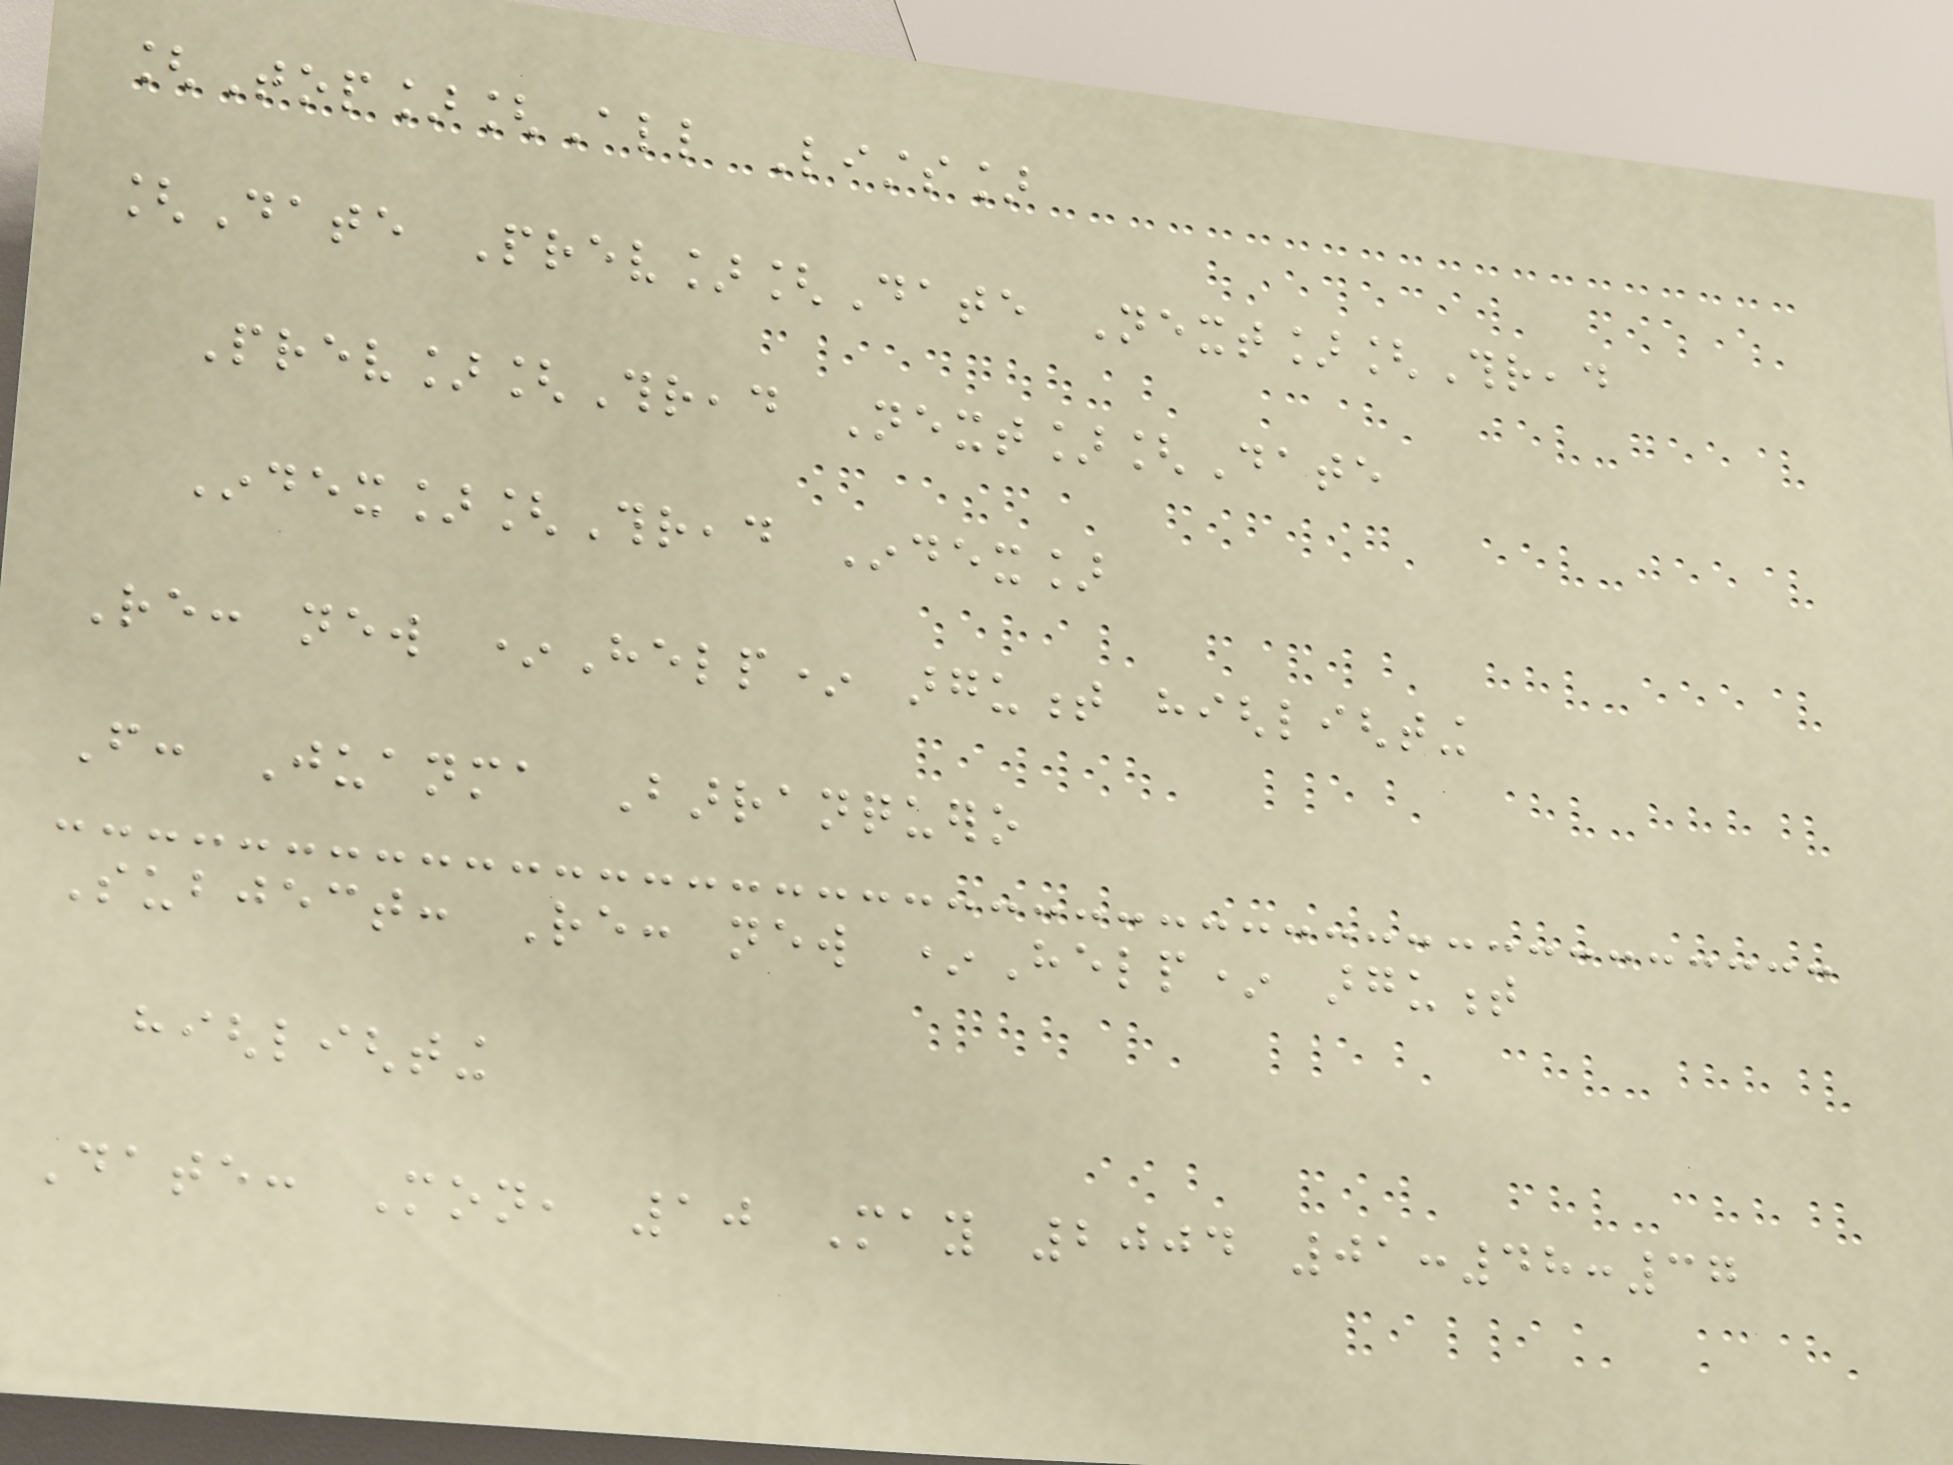[Top][All Lists]
[Date Prev][Date Next][Thread
Prev][Thread Next][Date
Index][Thread Index]
Re: new *Help* argument highlighting
From: Juanma Barranquero
Subject: Re: new *Help* argument
highlighting
Date: Mon, 10 May 2004 01:48:37
